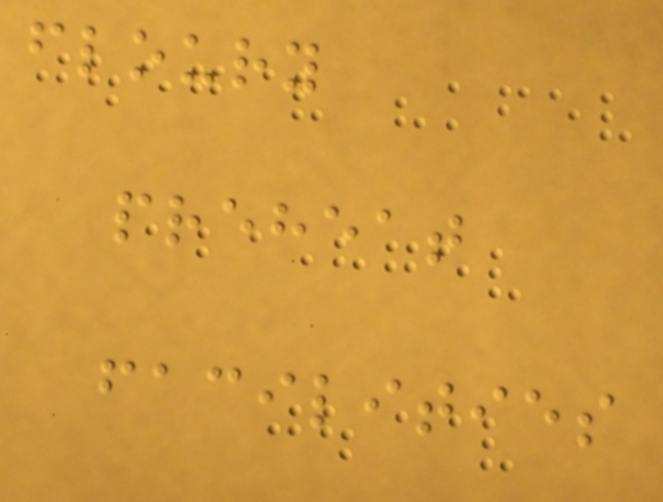floury
preheat
facilities
